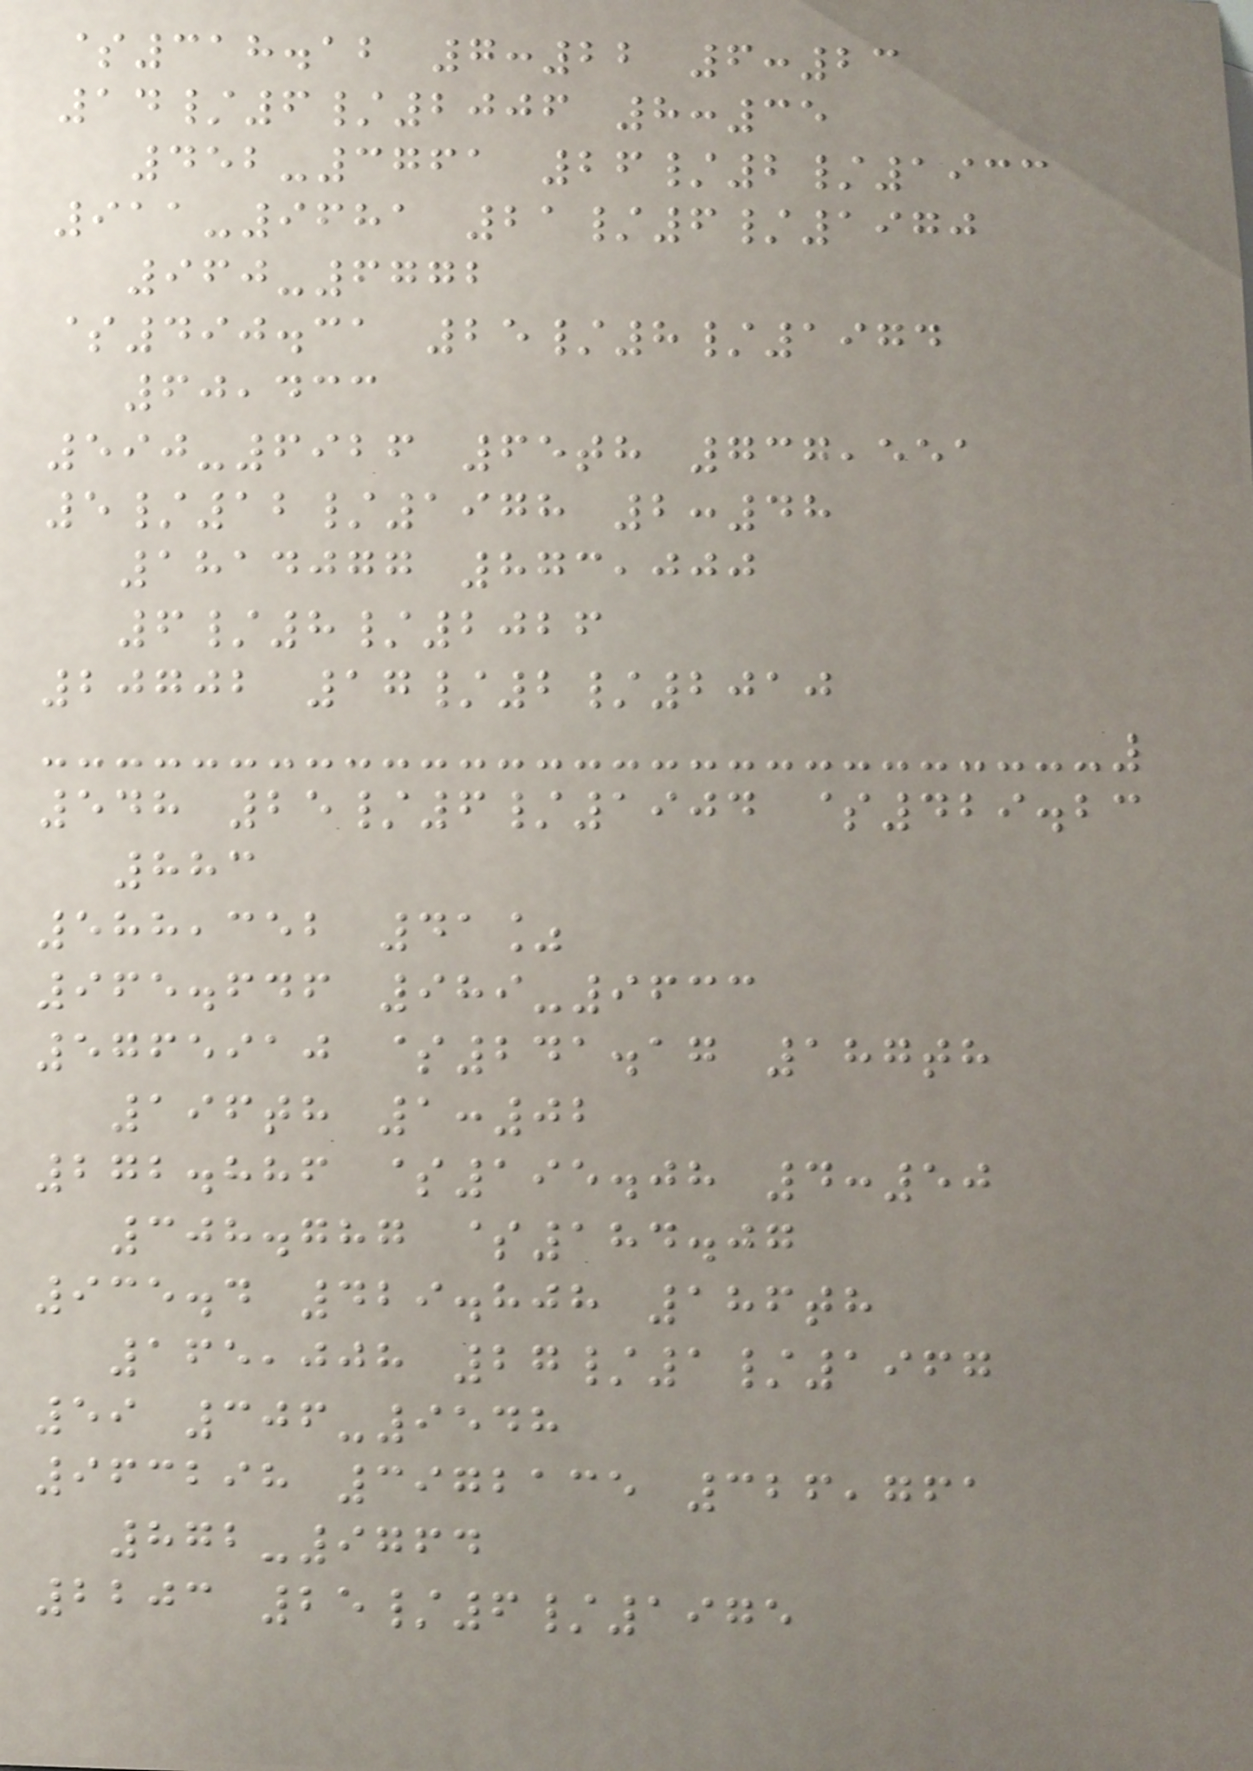$318.12 7:22 6:23
14/6/2006 8:35
452-3761 26/2/1933
911-9681 21/6/1970
960-6772
$490.31 25/8/1974
60,433
590-6926 65th 737,551
5/12/1978 2:48
1814077 873,000
6/8/2026
20702 17/2/2010
548 25/6/1904 $429.23
883
588,352 41%
965.646 989-9633
5765910 $241.17 187th
196th 1:02
272.886 $195.08 4:50
308.787 $184.07
935.4 429.808 186th
165,008 27/1/1967
59 306-9548
963298 3972135 326,761
872-9764
2203 25/6/1975
